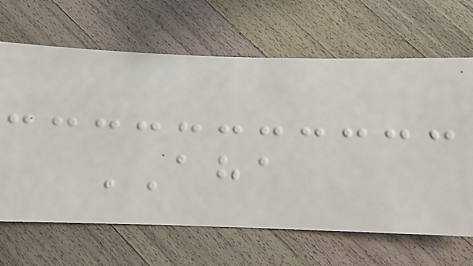AHA
